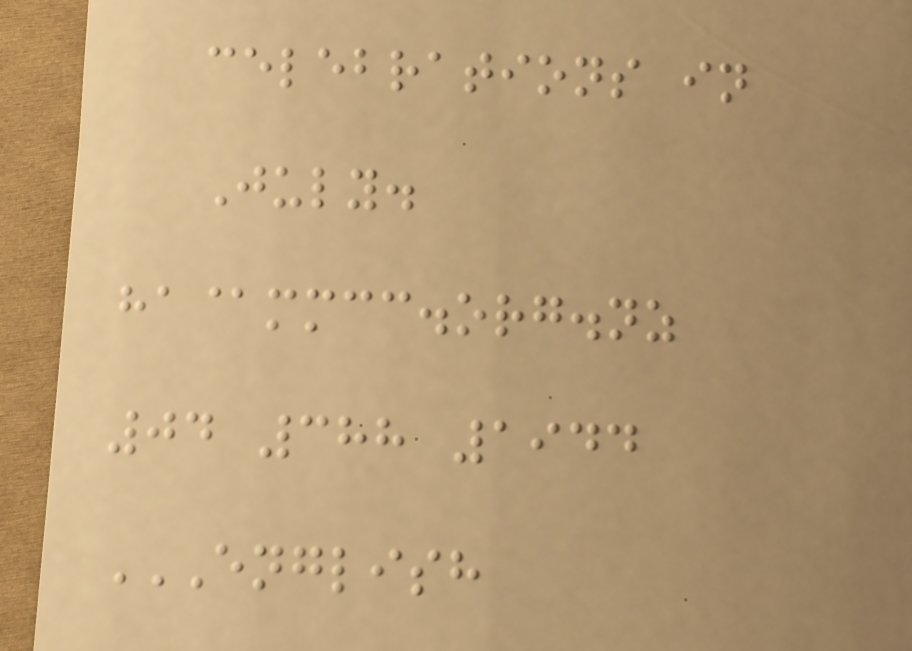celebrations in
July.
ha@mmcc.org.nz
04 388 1944
ENGLISH
